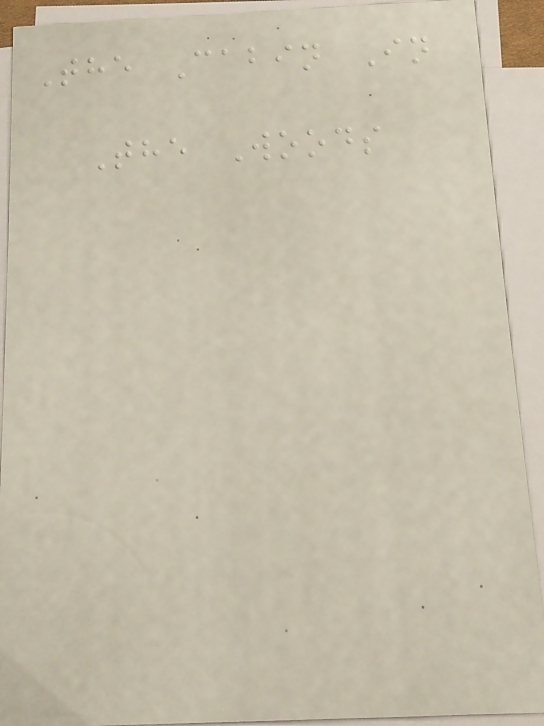The Cabin In
The Woods
